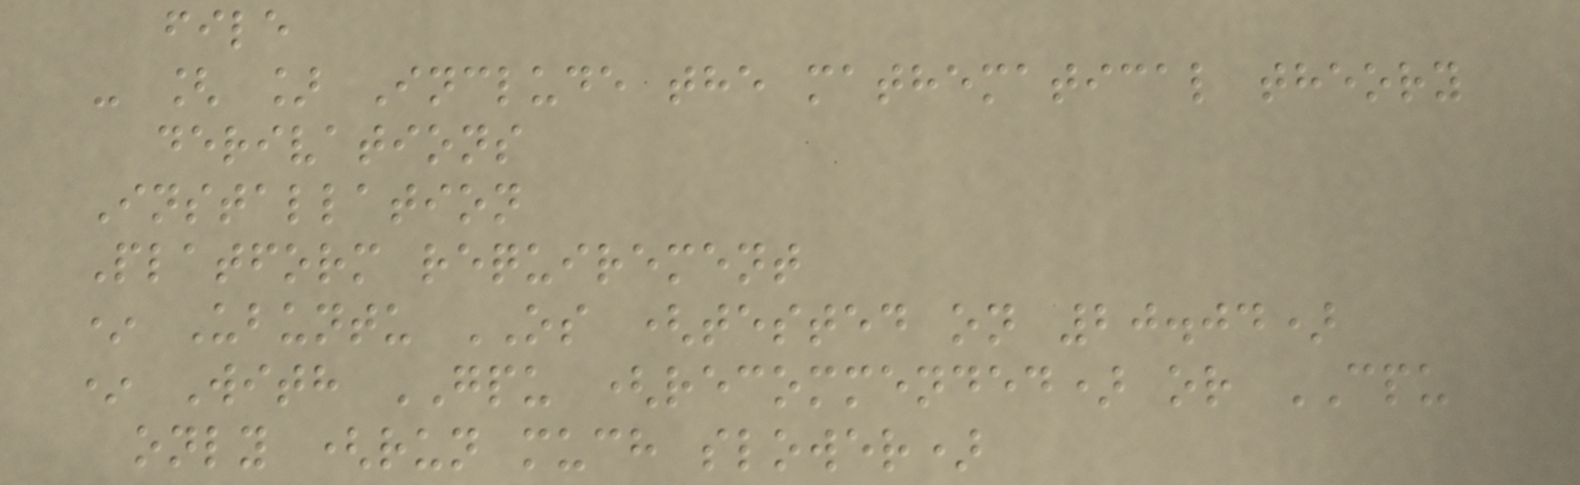file
- [ ] Include the mathematical theory
derivations
Installation
Platform requirement
* Ubuntu OS (tested on 20.04)
* With GPU (recommended) or CPU
only (run much slower)
